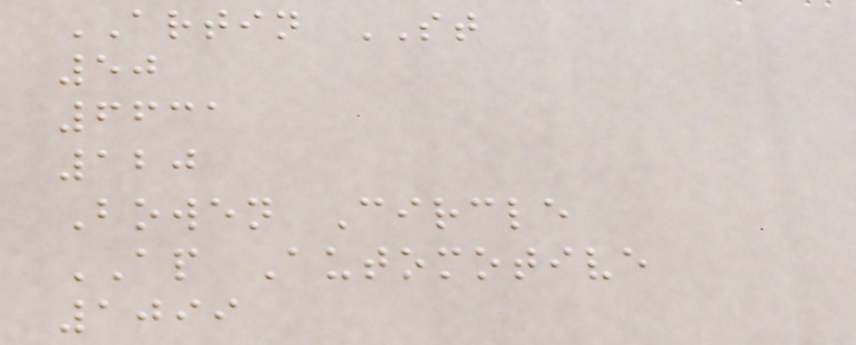ARTIN ST
50
6631
120
Bowen Circle
AP Automotive
1099
